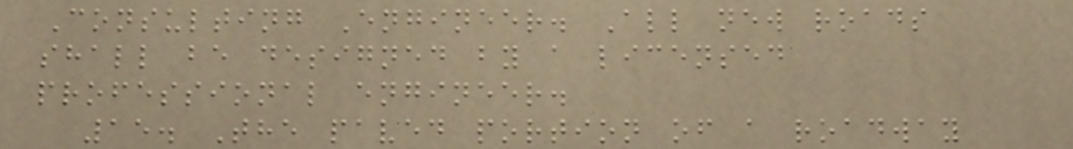Consulting Engineer. All new roads
shall be designed by a licensed
professional engineer.
15. The paved portion of a roadway
